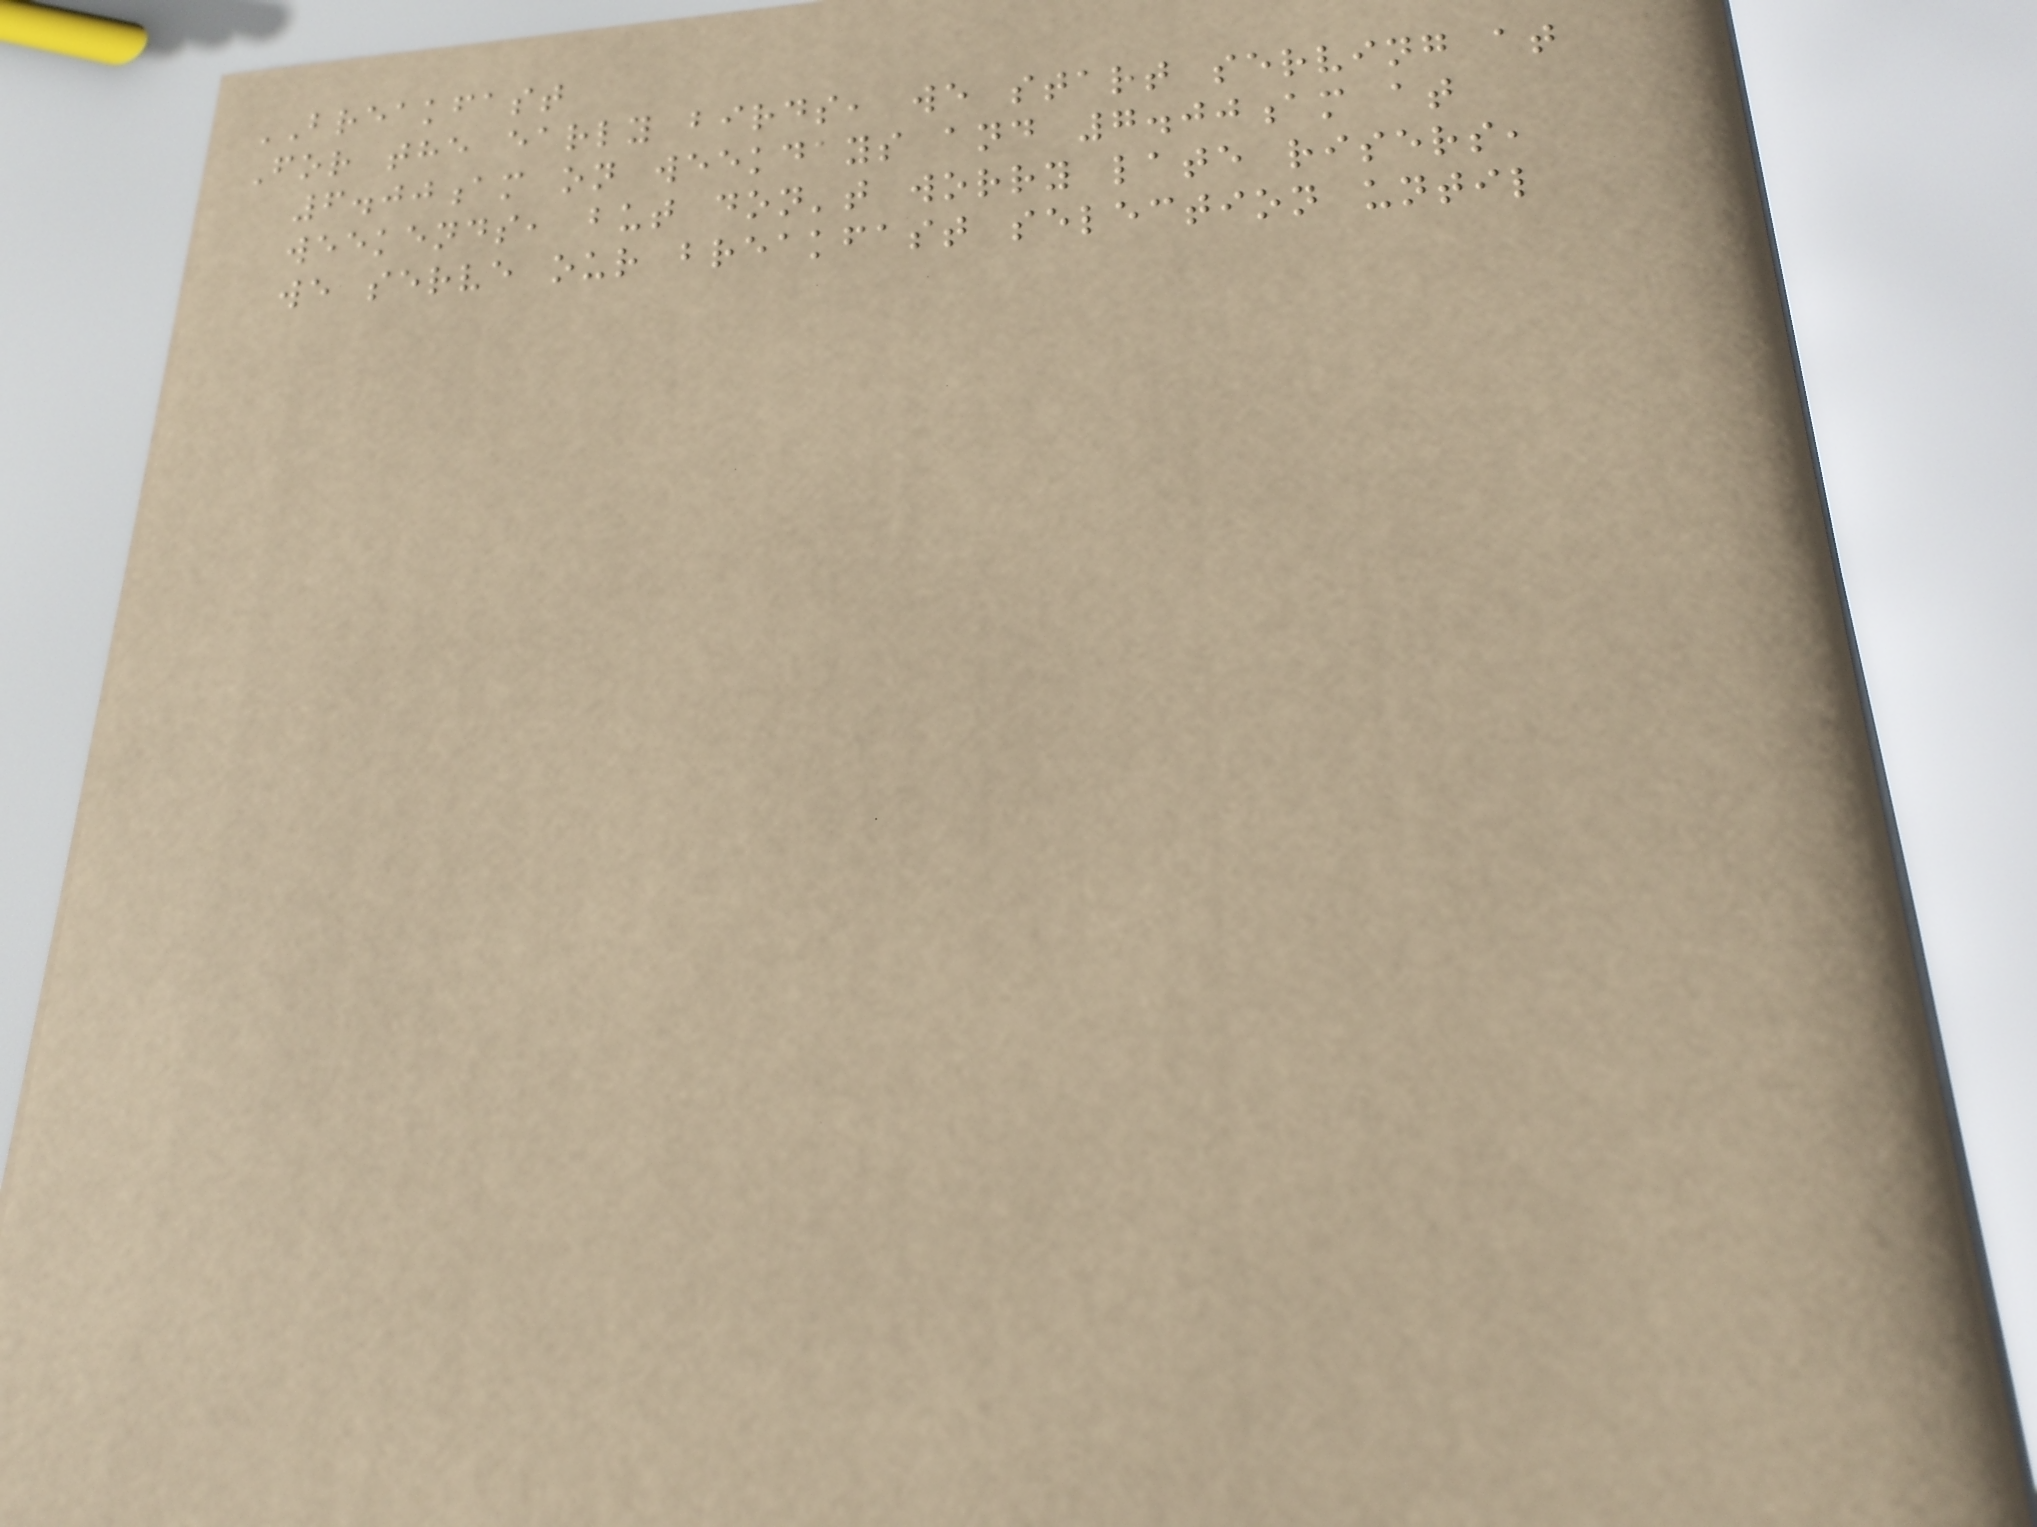BREAKFAST
For the early birds, we start serving at
6.00am on weekdays and 7.00am at
weekends, but don't worry late risers,
we serve our breakfast selection until
